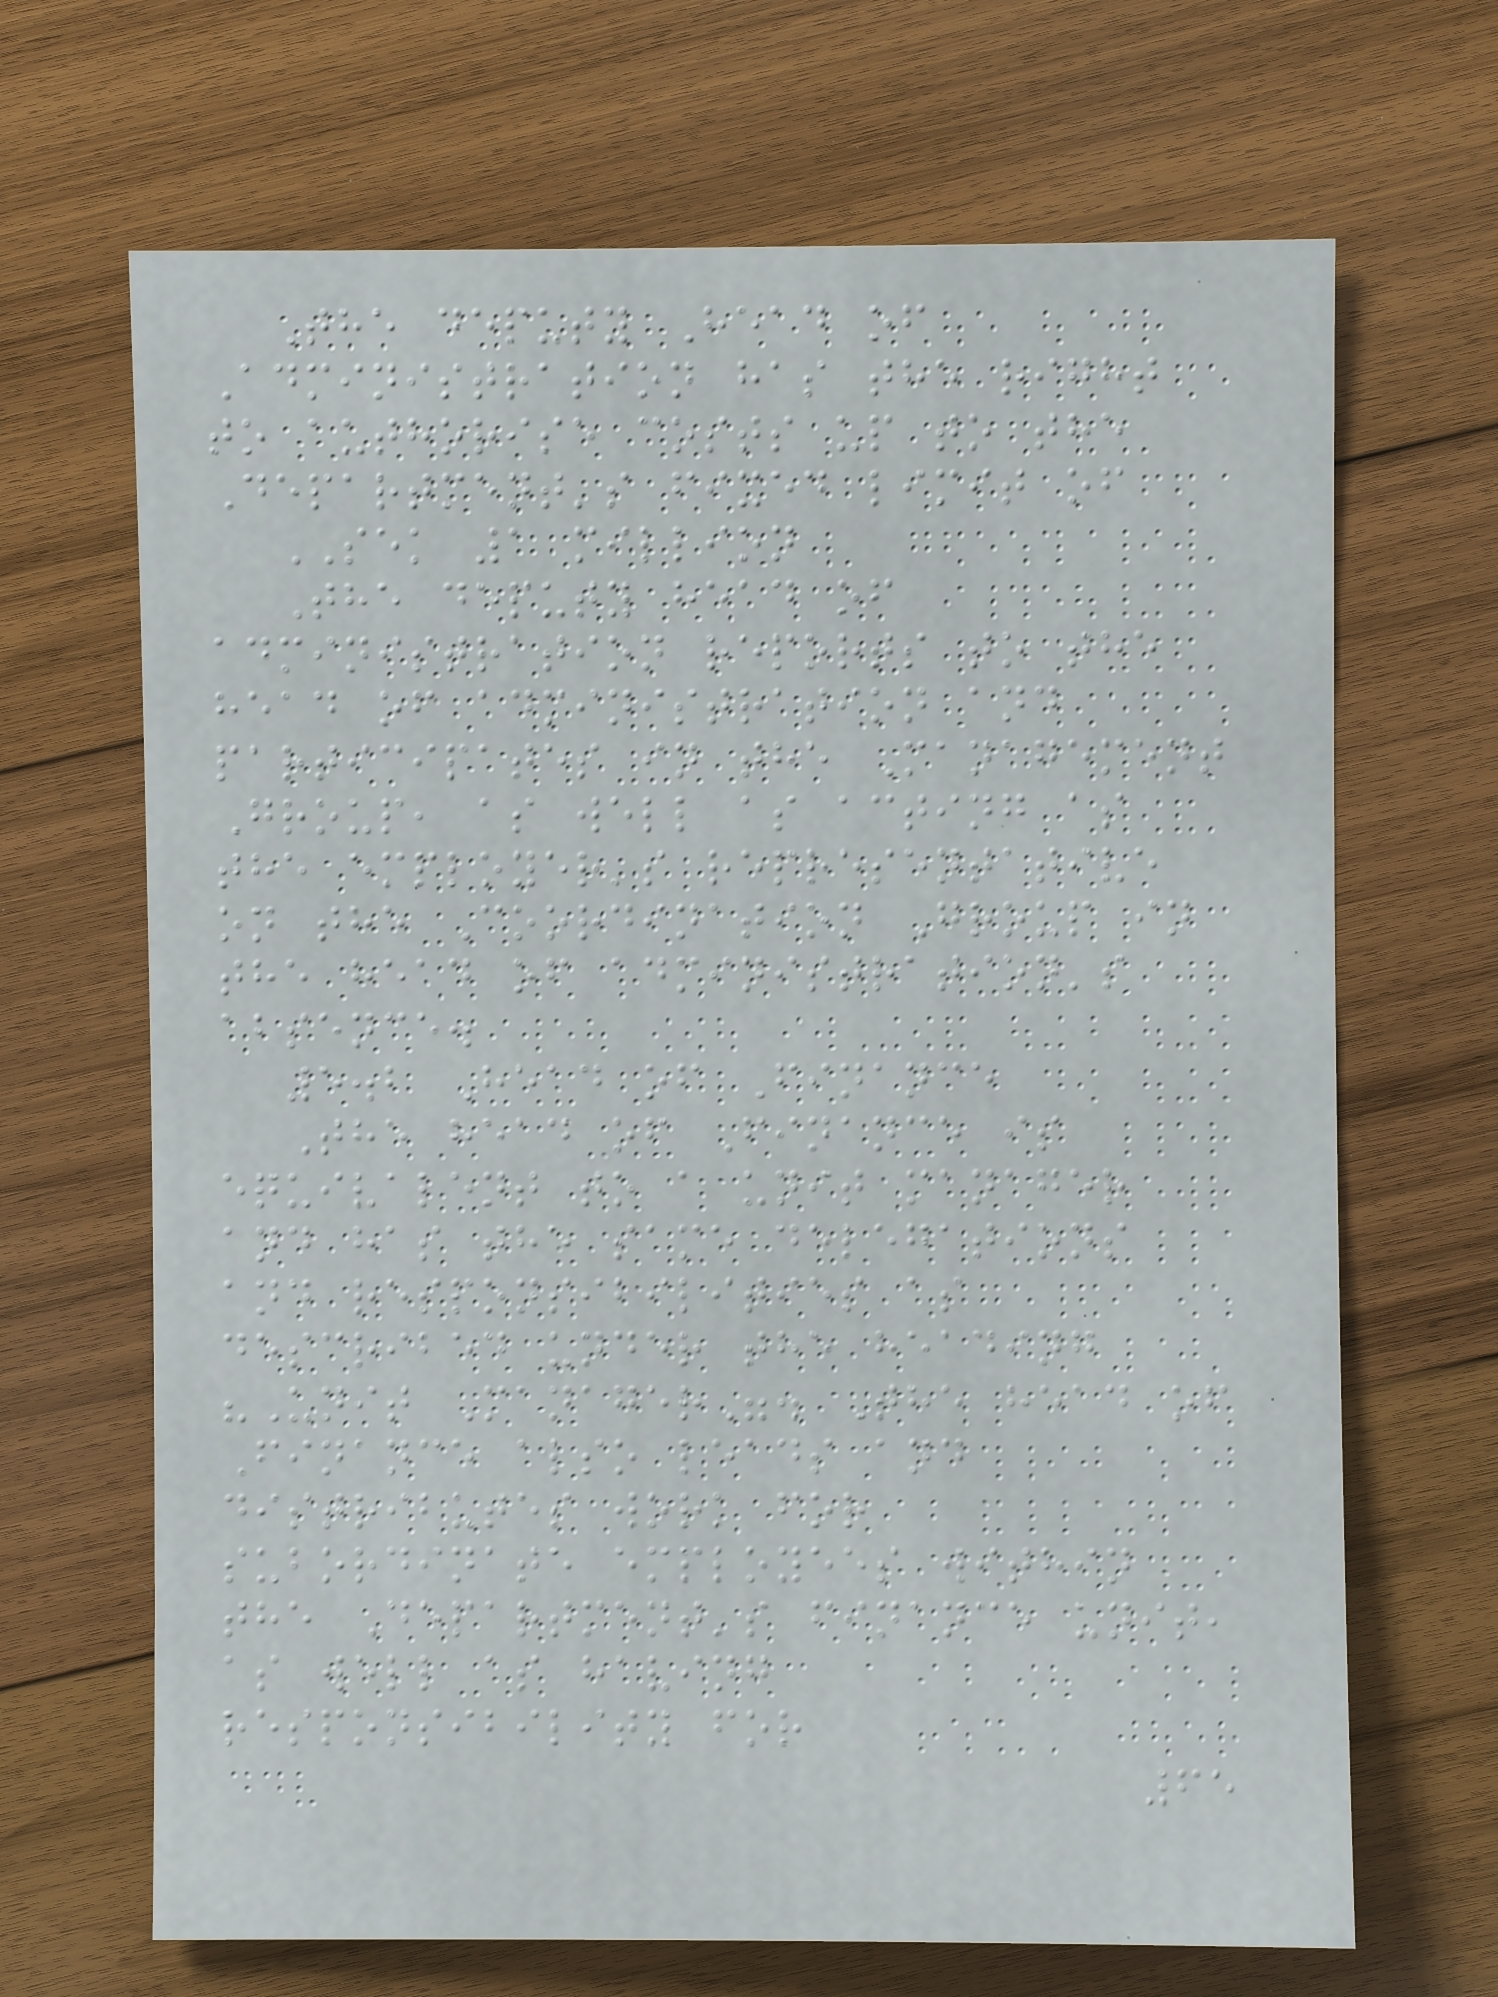The deputy Head of
Administration has the right
to authorise costs up to the
Department's fixed limit of
SEK 1 million
The deputy head of
administration reports to the
head of administration and
participates in the Management
Group, as well as acting as
the employer's representative
on the Coordination Group in
the head of administration's
absence.
5.2 Head of Finance
The head of Finance is
equivalent to a unit manager
and has the same delegations
and responsibilities as
described under the heading
"Unit Manager". The head of
Finance also leads and
distributes work for
subordinate employees within
the Department's finance unit,
as well as having
responsibility for
65
